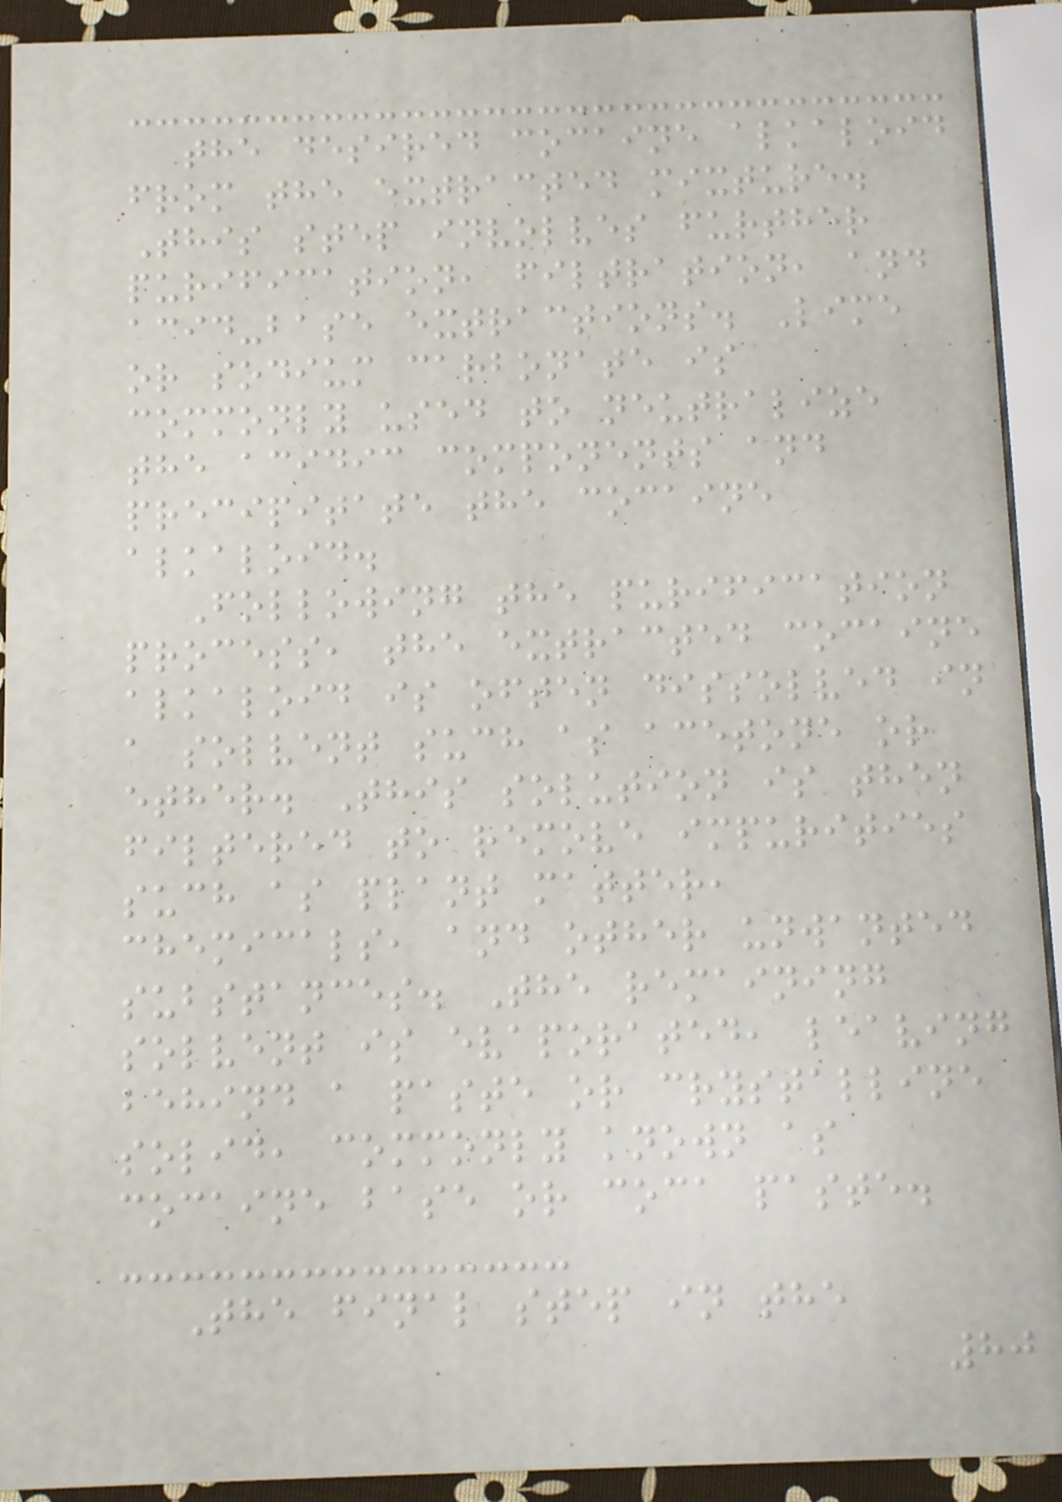the desired cocaine alkaloid
from the extracted mixture.
This step involves further
purification, filtration, and
acid-base extractions. Lime
or sodium carbonate is
commonly used to neutralize
the acidic components and
precipitate the cocaine
alkaloid.
Following the purification
process, the extracted cocaine
alkaloid is often dissolved in
a solvent such as acetone or
ether. This solution is then
filtered to remove impurities
such as plant matter,
chemicals, and other unwanted
substances. The remaining
solvent is evaporated, leaving
behind a paste or crystalline
solid, commonly known as
cocaine base or coca paste.
The final step in the
80
